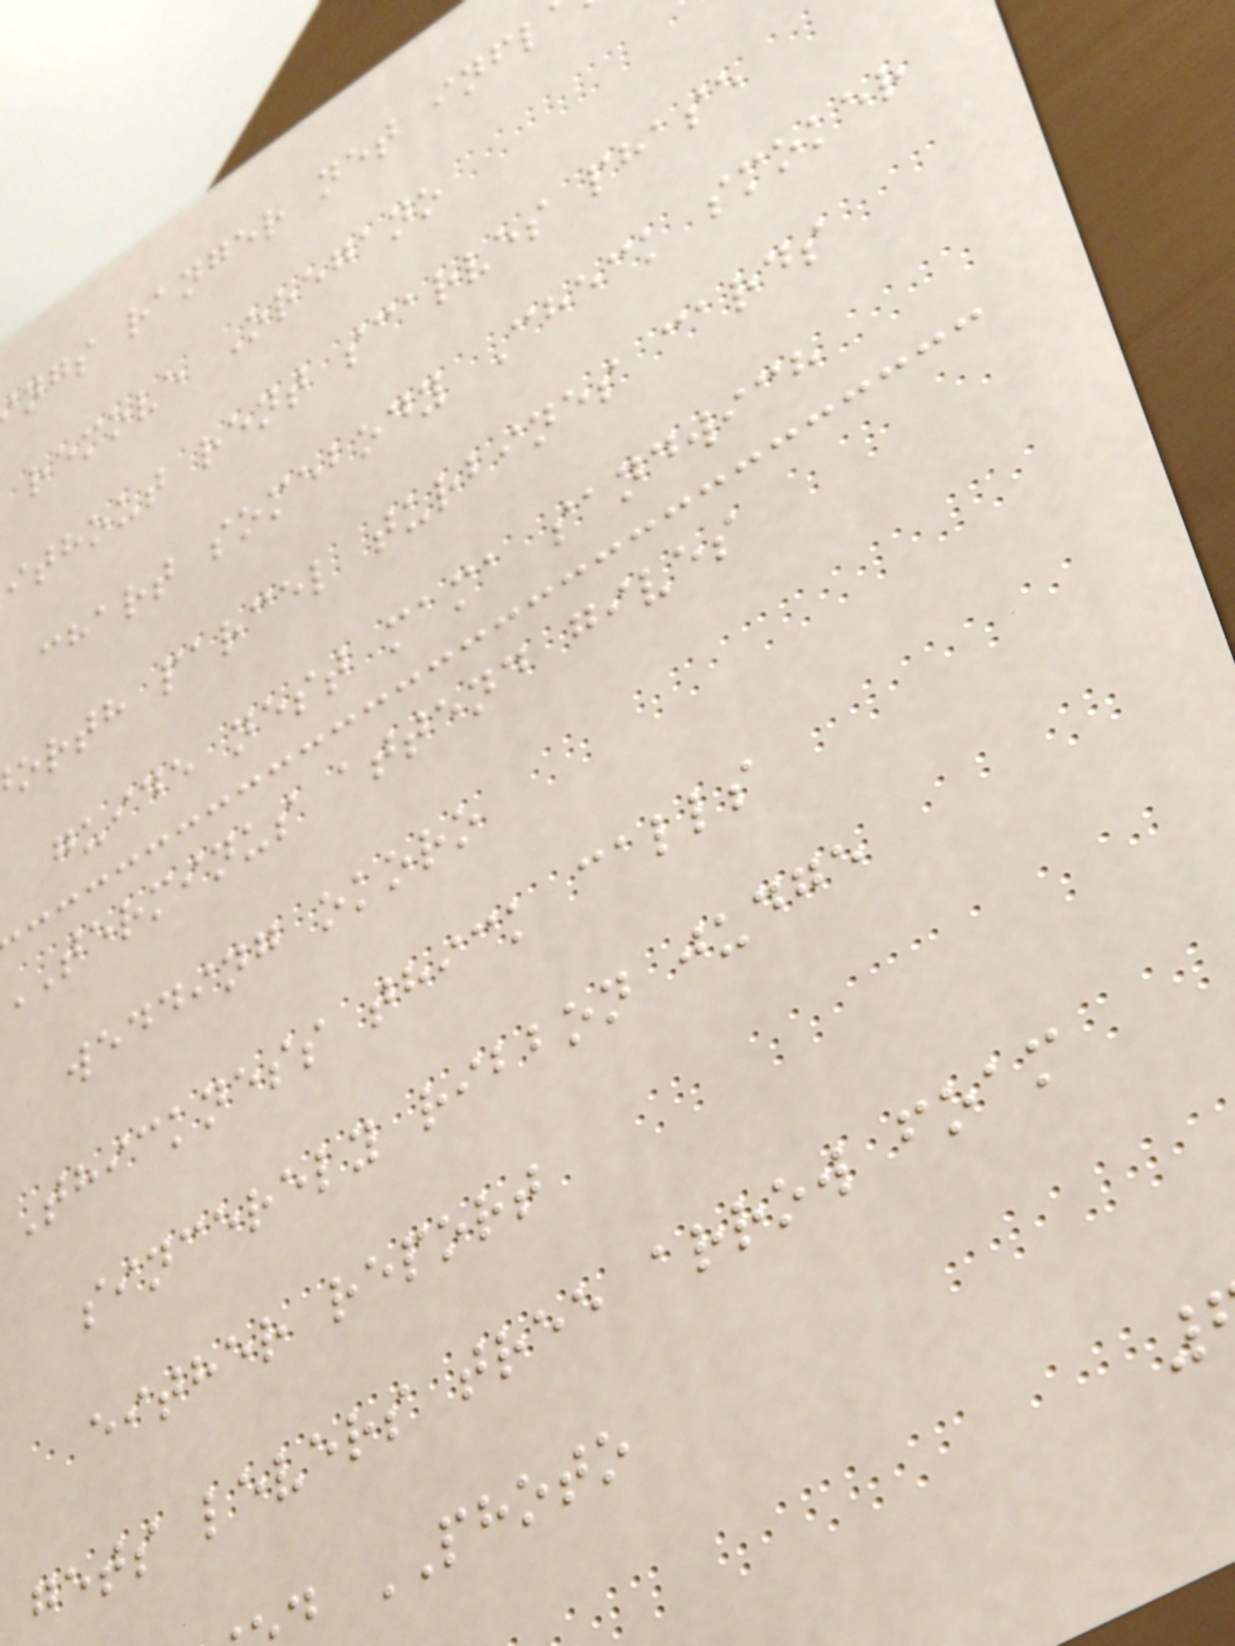ngs ranger net infl
remove Oregano
ithout rent scarves phase
chart somebody Check smoker
orth parcel turbines cards
guide nest mama sandwich
terminus attend gives
wedding okoro
Thickness thick calls
sincerely ribbon judge
either report
gets levers tree arrow foam
PHOTO
